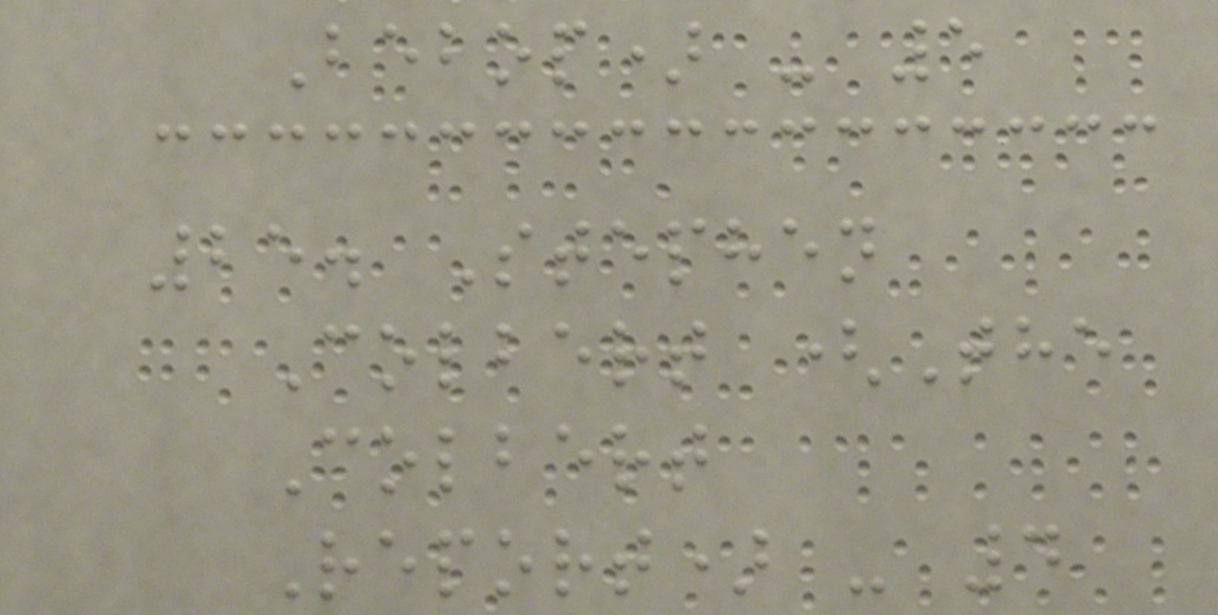Bebop) - 5
25. Stephen
Colbert (The
Colbert
Report) - 4
